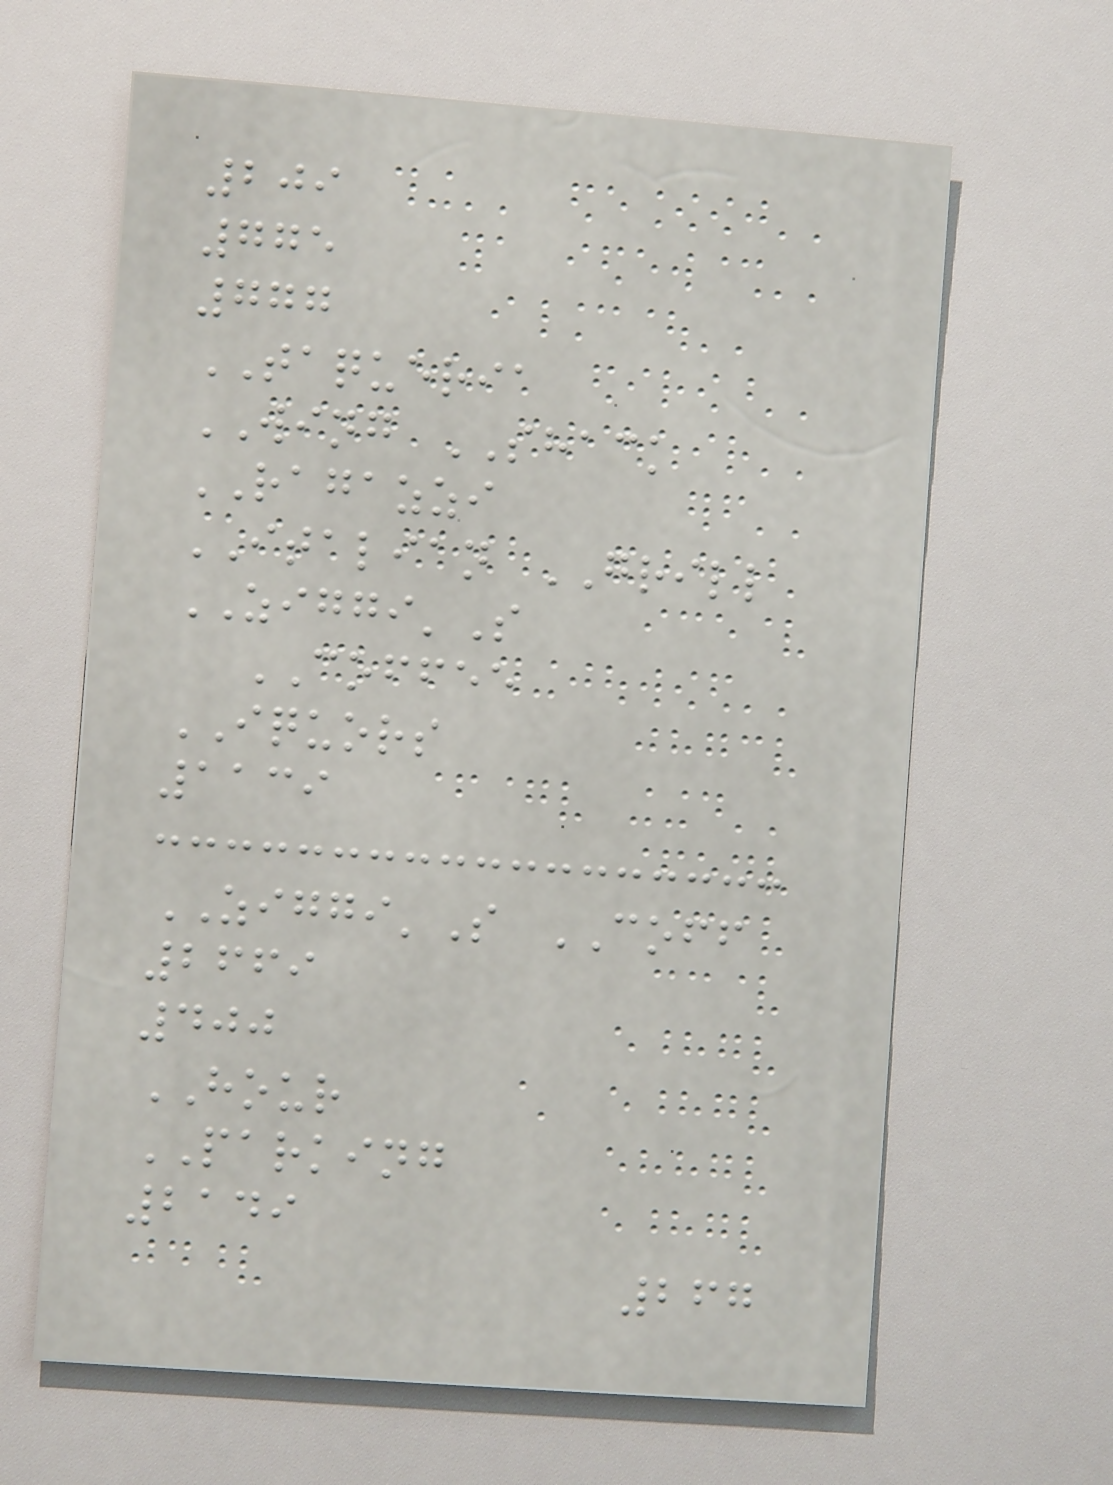209
775
777
TAQUERIA
WING SHACK
RAGAZZI
ITALIAN GRILL
ZIGGI'S
COFFEE
IQUORS
1139
ZIGGI'S COFF
2669
400
HOUR
PARKING
2149
267
